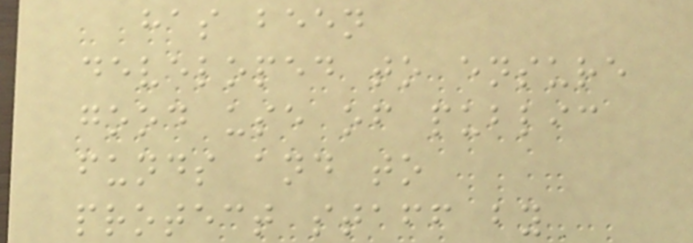has been
developed to ensure
good use of public
funds and to
protect staff by
